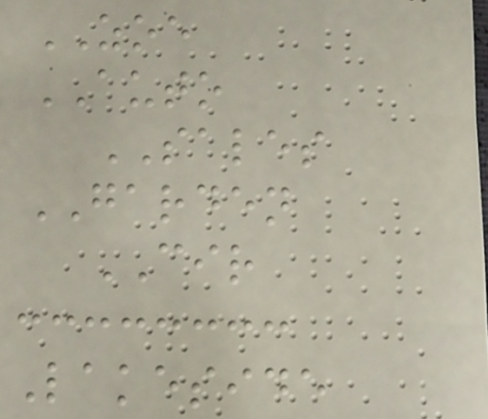ZOE
AUTO
SALES
GARDEN
CIR
Lakeside
